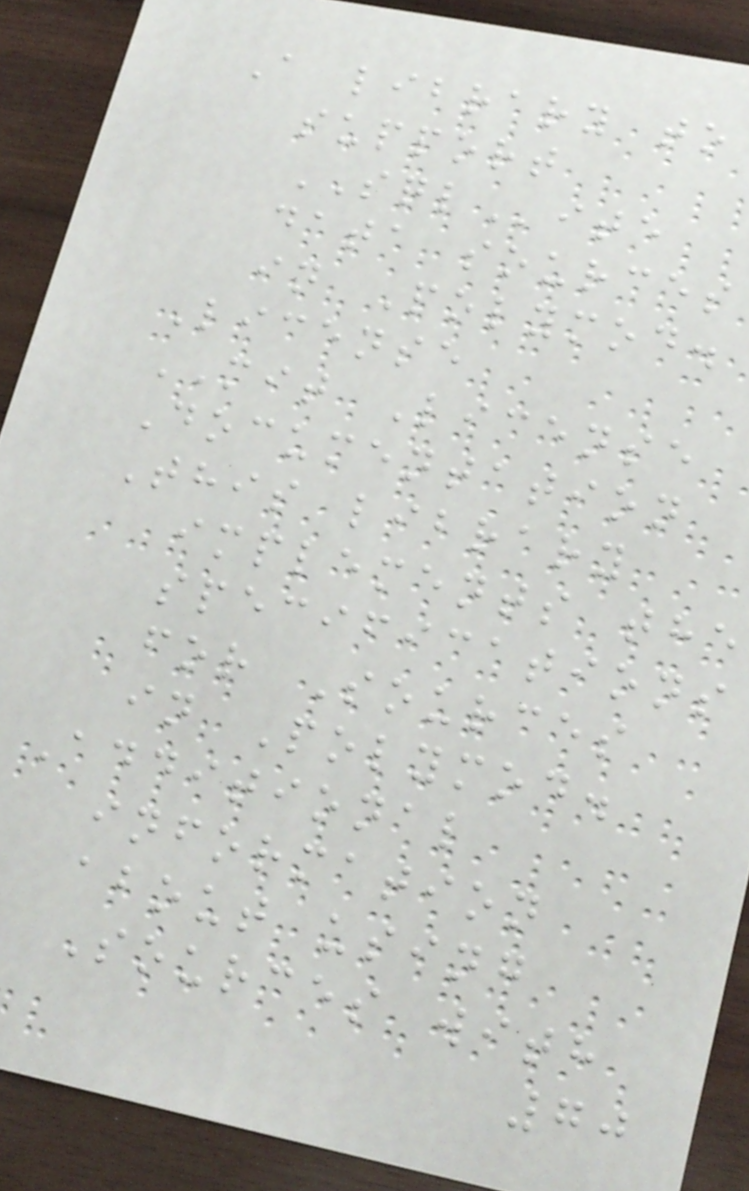A library to
support
SQLite
data sources
in Polymod.
License
MIT License
Documentation
This library
implements the
specifications
for Sources
in Polymod.
Additional
information
about using
Sources with
70
